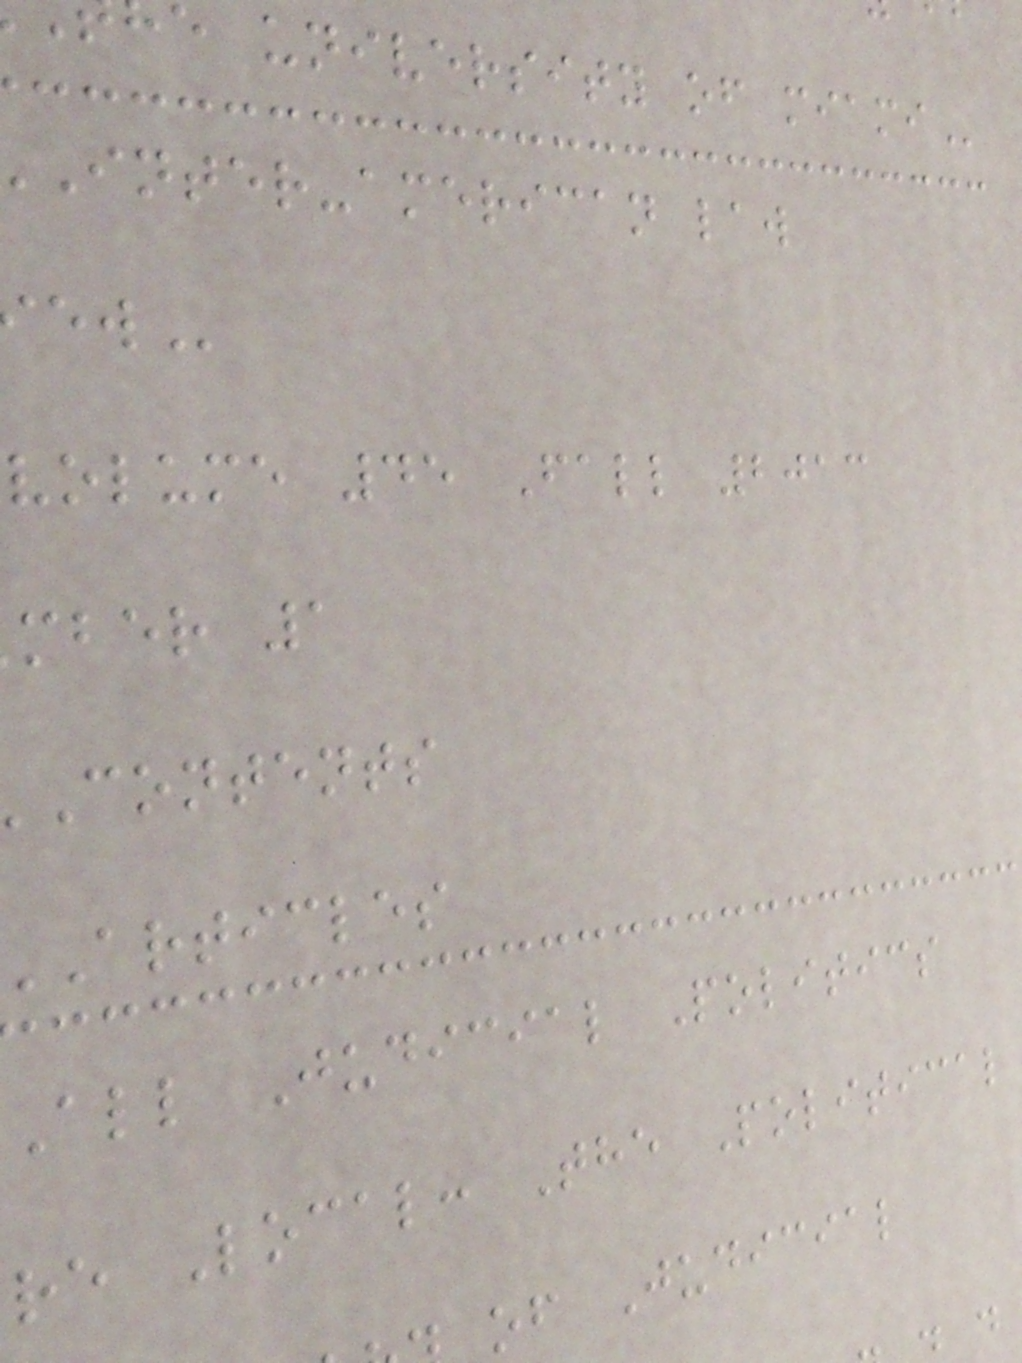e university of
inter-american law
volume 45 Fall 2013
mber 1
contents
articles
All Judicial Politics
re Local: The Political
of Judicial
